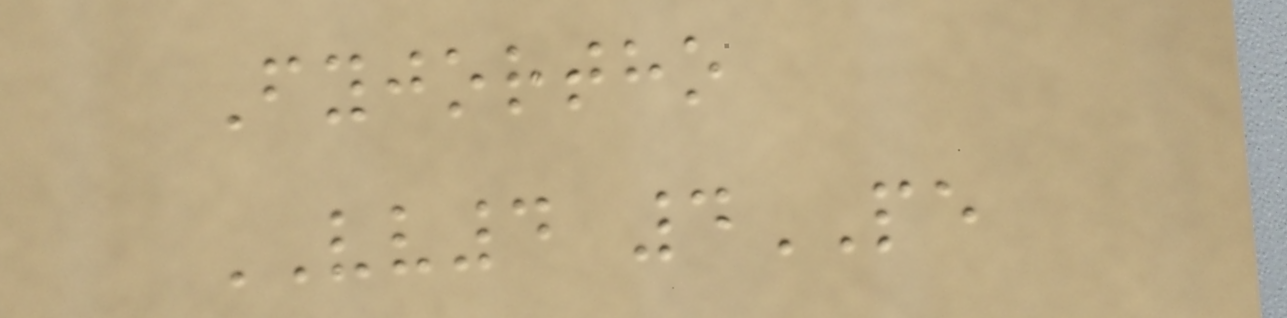Fyjortho
VV4 4PE
